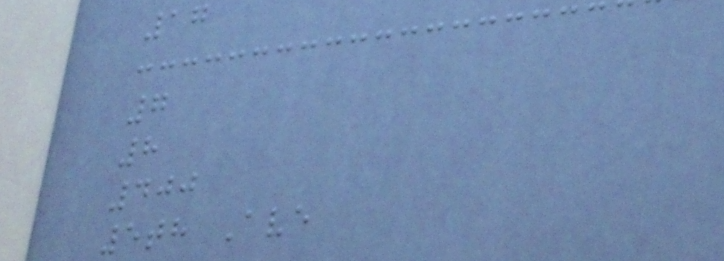17
7
8
400
5th Ave
